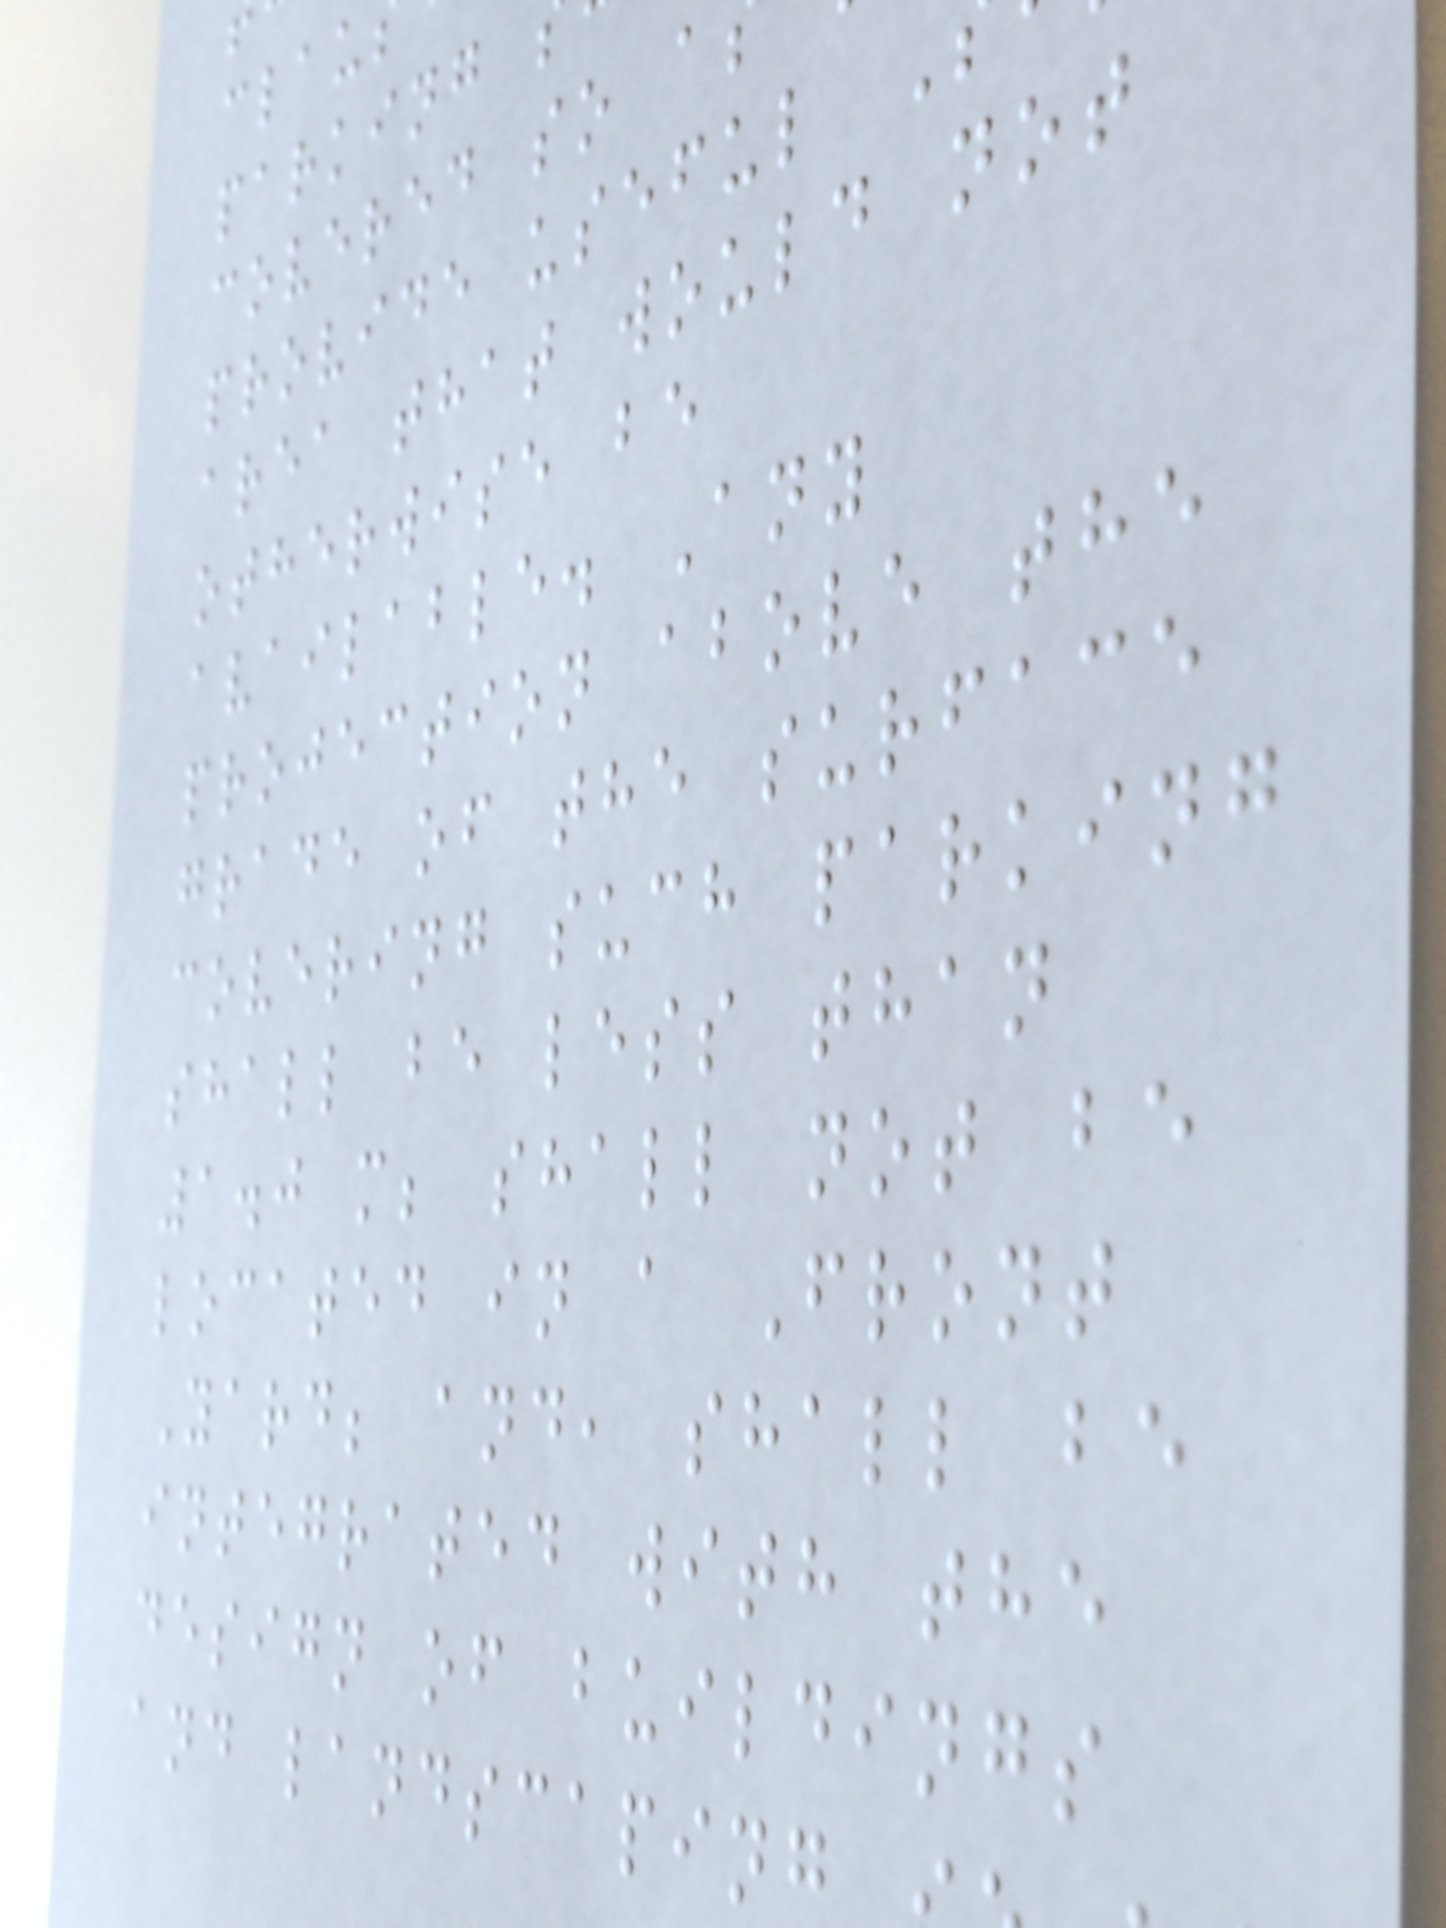parking
covered so a
provide useful
area that would not
otherwise be
available. Any
projection above the
grade of the surface
covering such parking
shall be less than
1.0 m; shall not be
located in a Front
Yard; and, shall be
integrated with the
design of buildings
and landscaping
